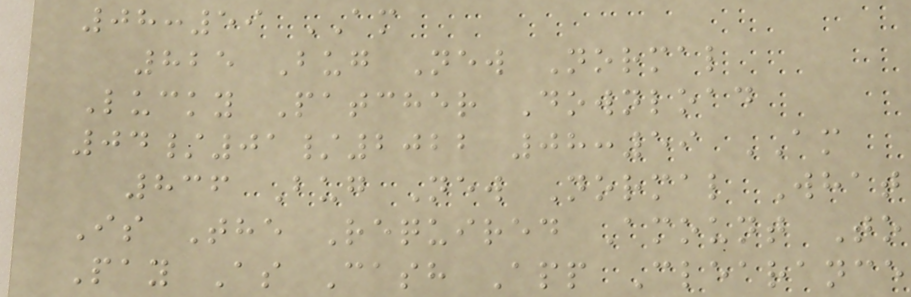08:59 AM
825 Bug New Normal
Lucky Patcher Download
04/01/2022 08:59 AM
836 Bug New Normal What
Is The Required Amount To
Pay As Cash App Clearance
